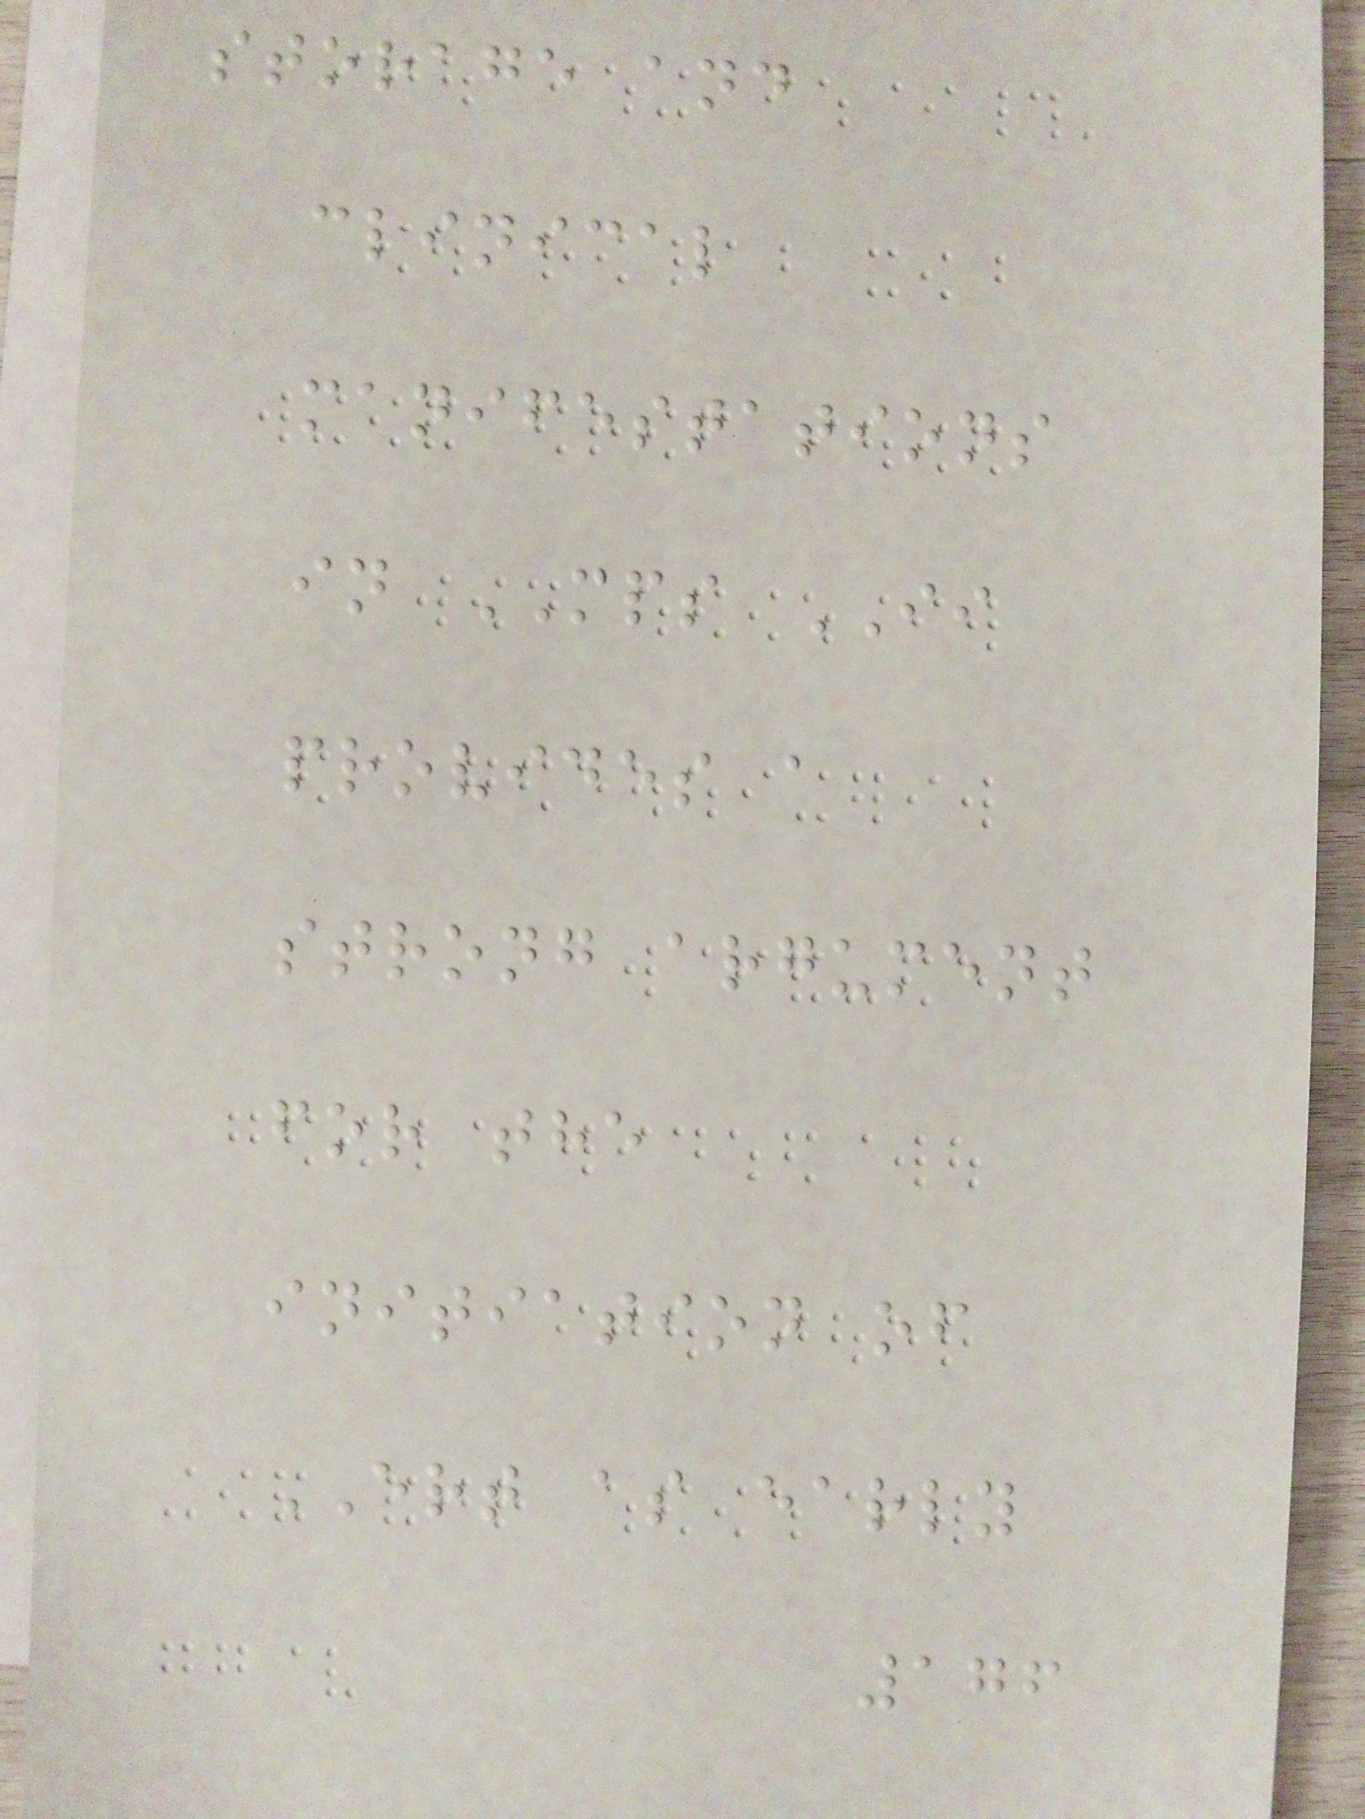storage and
clinical
manifestations
in MPS II
provides a
strong argument
for the
initiation of
ERT as early
176
